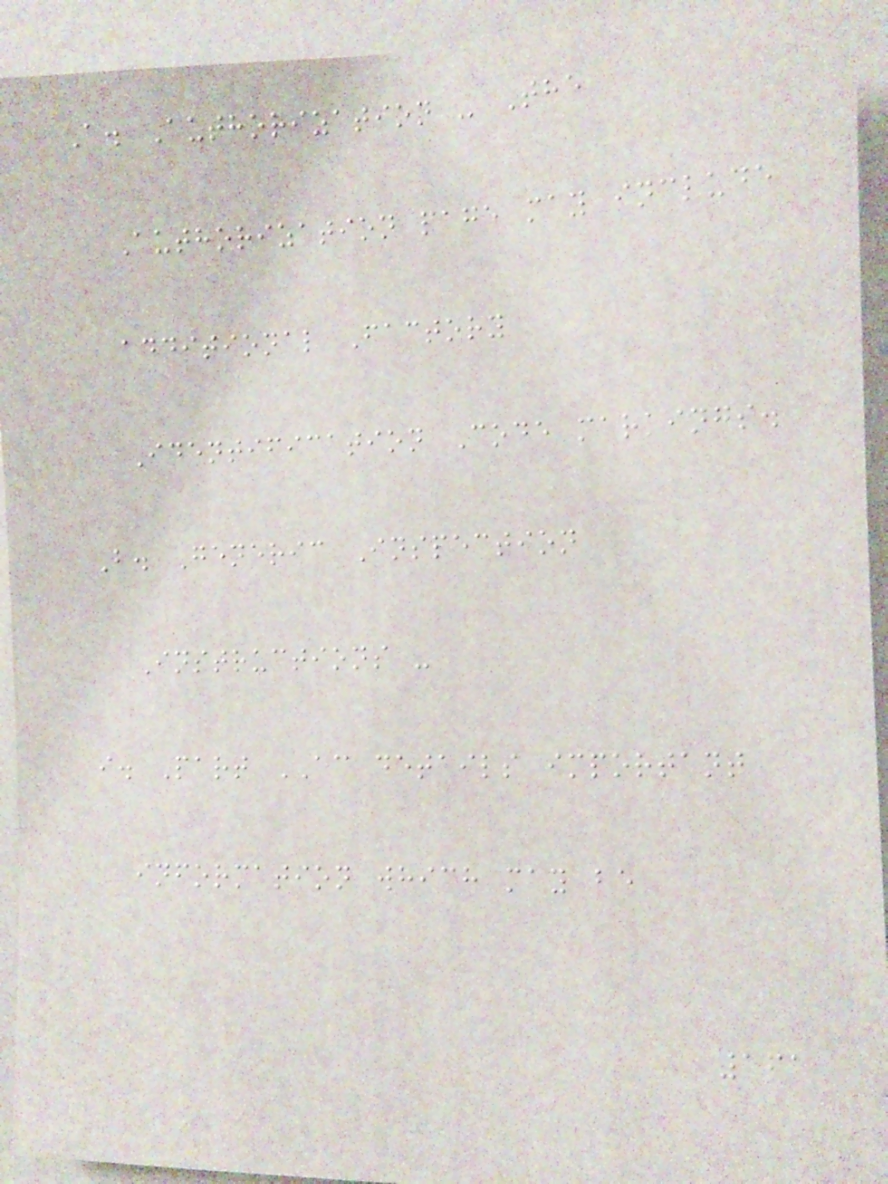A. Authorization - The
Authorization page may include
additional Factory
Identification Code markings.
B. Generic Inspection
Instructions -
i. Part AC details important
information which may be
161
